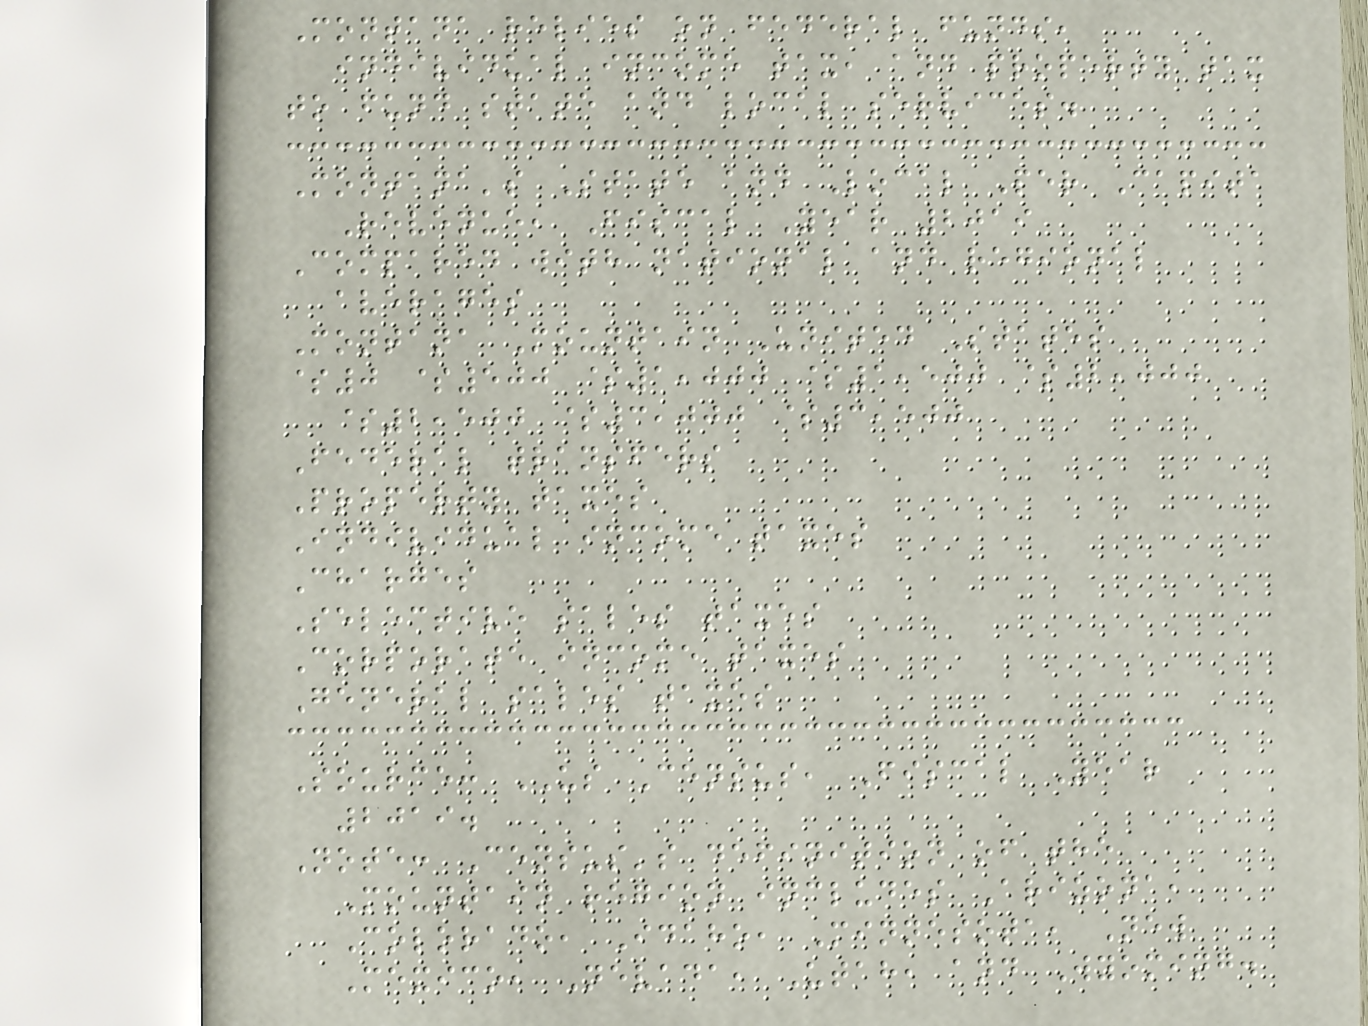Montana relies on federal funds,
individual income tax, and property tax
to fund state and local services.
Montana's State and Local Per Capita
Revenue, Fiscal Year 2019
Compared with national and regional
averages
Montana Mountain United States
$0 $500 $1,000 $1,500 $2,000
$2,500 $3,000 $3,500
Federal transfers
Property taxes
Individual income taxes
Charges
Selective sales taxes
Corporate income taxes
General sales taxes
Source: US Census, Fiscal Year
2019.
Note: Census's definition of the
Mountain region includes Arizona,
Colorado, Idaho, Minnesota, New
Mexico, Nevada, Utah, and Wyoming.
